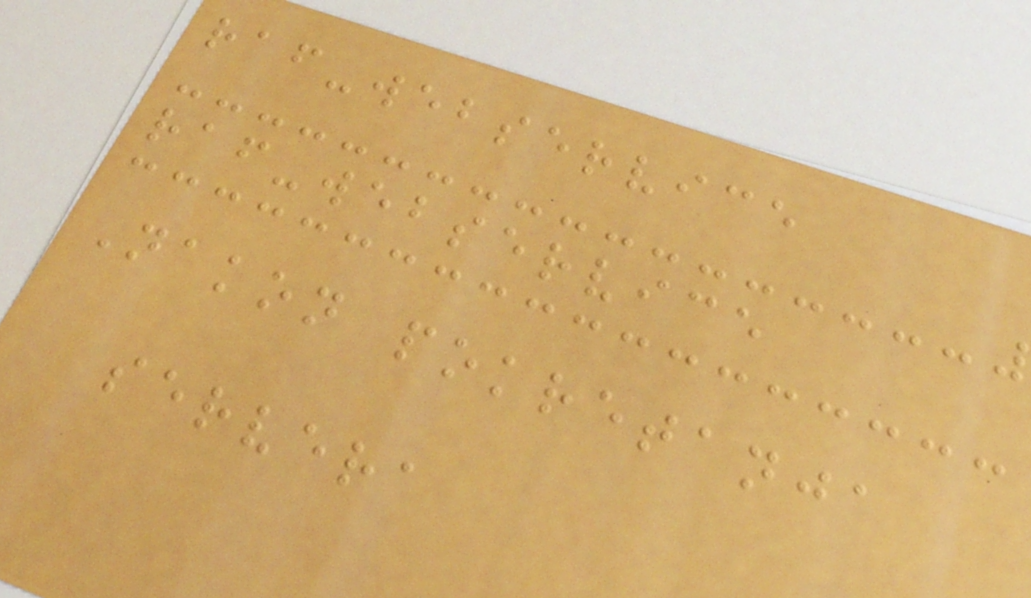raf-webservice
raf-webservice
Nakon pokretanja
servera
